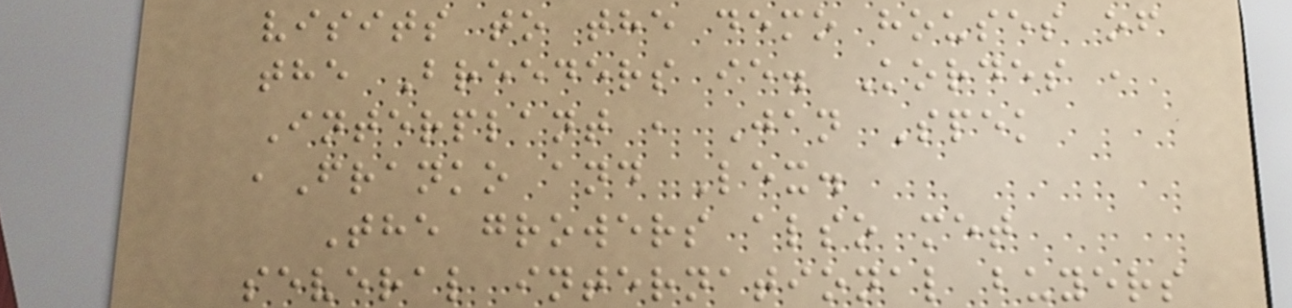visits to the demo houses of
the Breeders ie. Kordes ,
Interplant , Jan Spek
,Franko and Lex.
The growers also met
several international buyers
